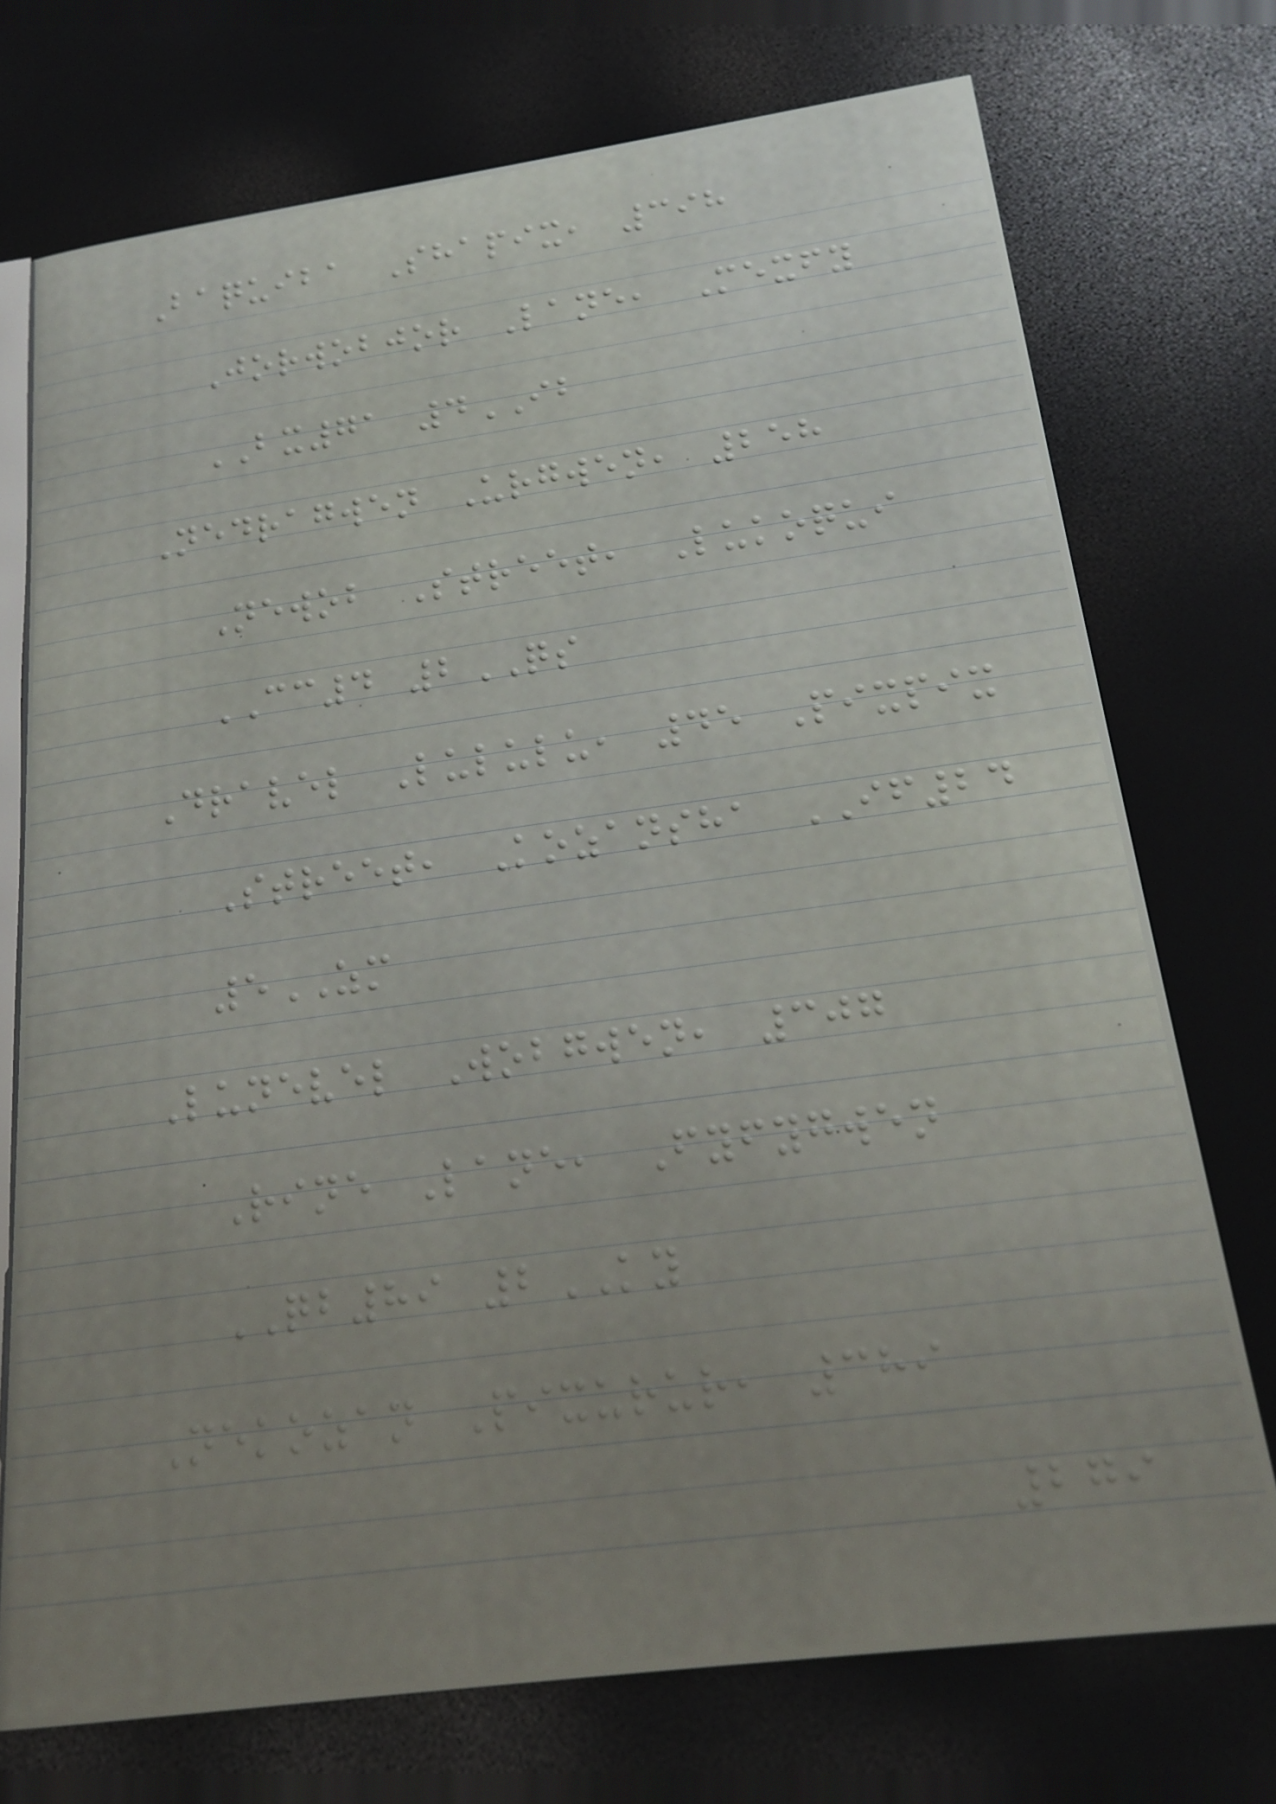Baquiba Shapix, 398
Jorwobjor Lane, Mexfy
BX71 4IB
Nedragwen Urgwen, 258
Newob Street, Lukoqui
CC4 2QS
Dravel Lululu, 45 Pixpix
Street, Kozansha IF24
5ZM
Lunevel Wobgwen, 307
Rine Lane, Fyfygwen
QB89 2KY
Nekozan Pixurur, 389
279
